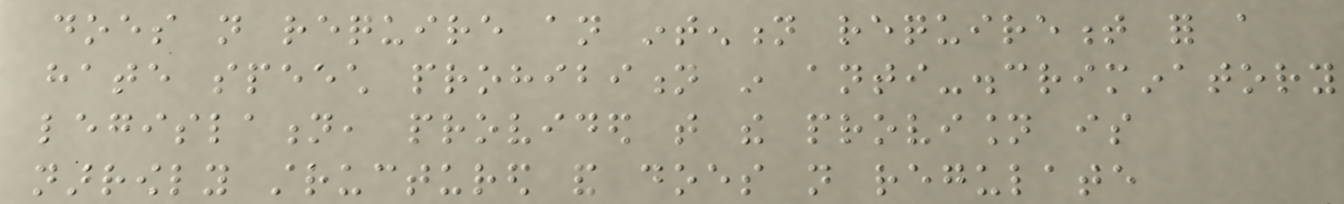does not require an intention requirement for a
hate speech prohibition in anti-discriminatory
legislation, provided that the provision is
narrowly structured and does not regulate
